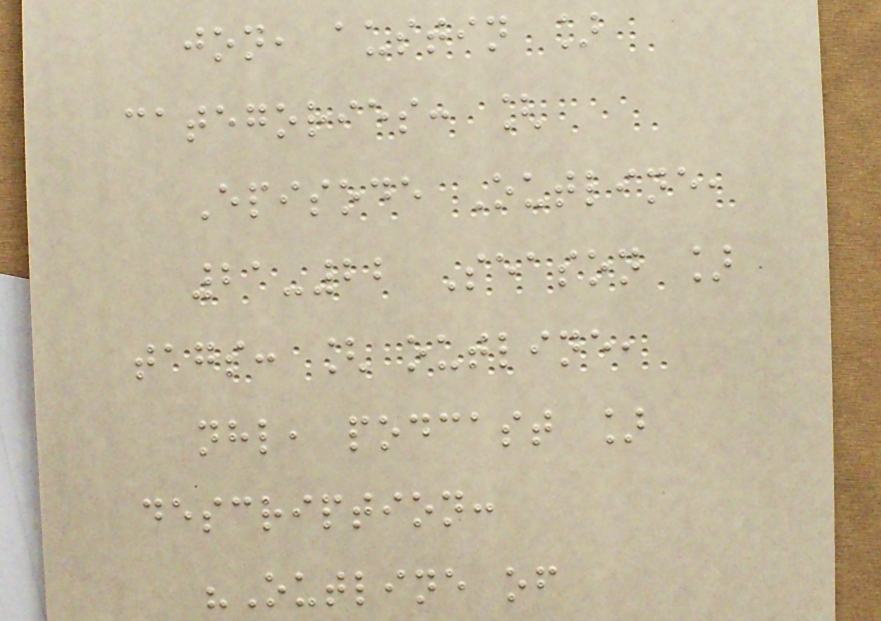jon, austin ]
categories: [
Episode Outline,
21-22 Season ]
tags: [ outline,
nhl, podcast ]
description:
"Outline of
